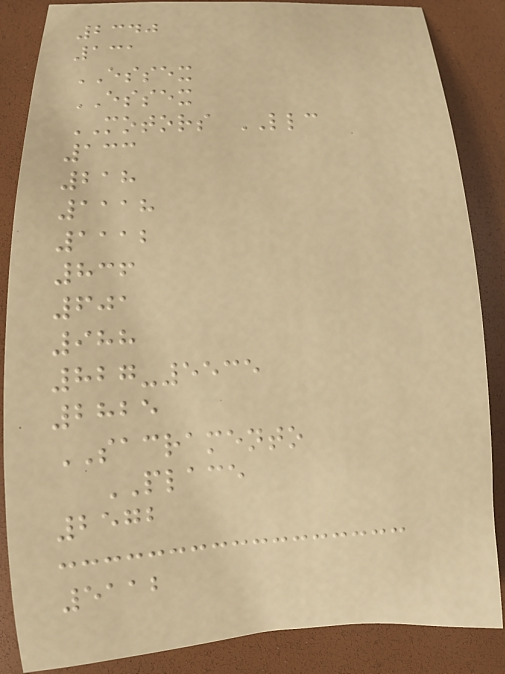2340
131
ESSEX
ESSEX
MOTORS LLC
133
218
1118
1112
836
601
988
827-5535
2825
SACRAMENTO
PLACE
2572
5112
